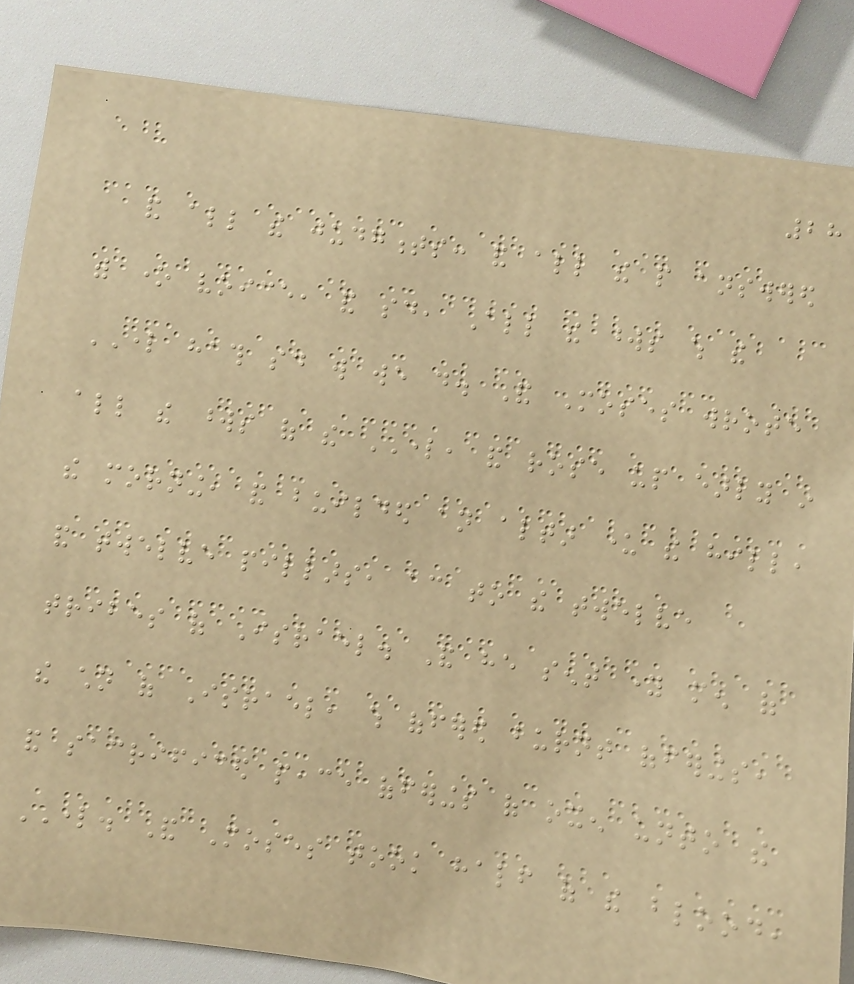28
and all the judgments: and all the people answered
with one voice, and said, All the words which the
LORD hath said will we do. And Moses wrote
all the words of the LORD, and rose up early in
the morning, and builded an altar under the hill,
and twelve pillars, according to the twelve
tribes of Israel. And he sent young men of
the children of Israel, which offered burnt offerings,
and sacrificed peace offerings of oxen unto the
LORD. And Moses took half of the blood,
